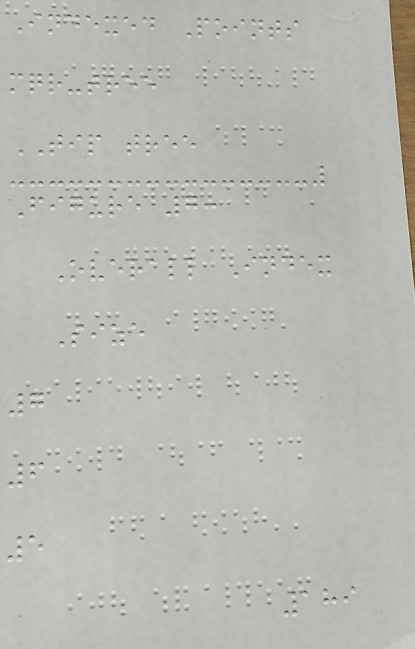Indexed Points
mqr-tree
TIP tree
Figure 7:
Overall Index
Size
7
6
5
189
